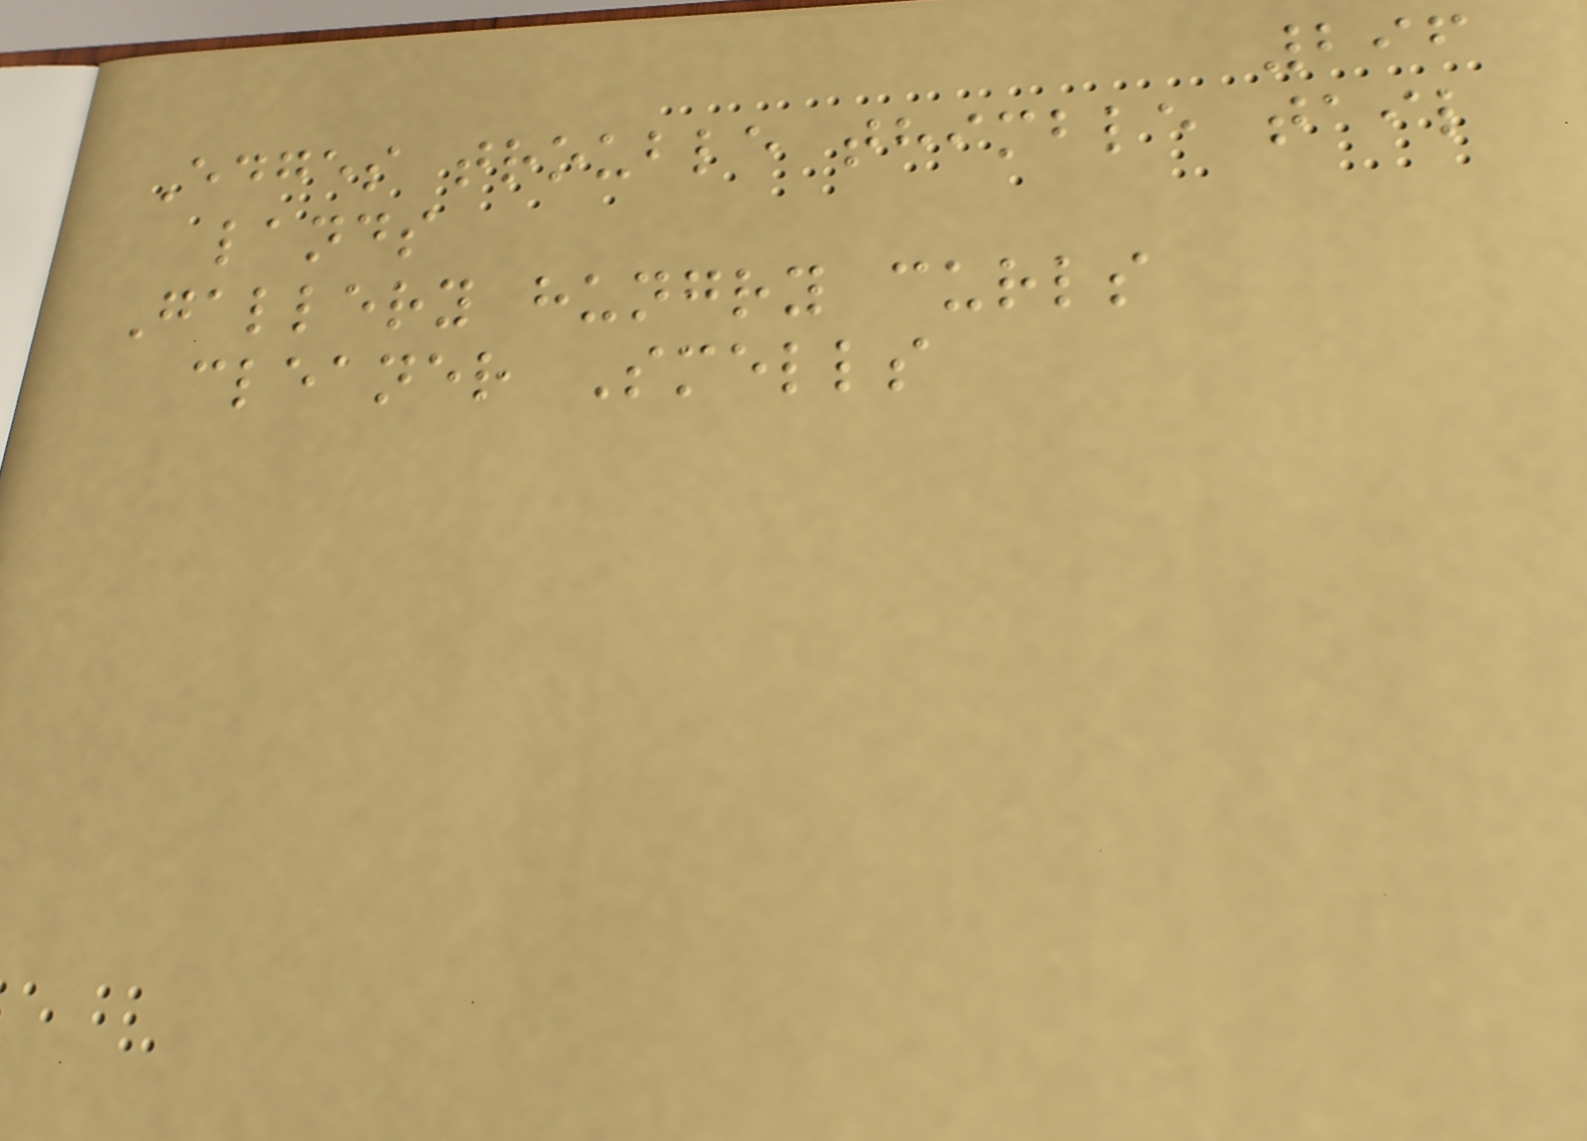296
Edges trouble thimble tail
lands
Gallery hungry curls
cleaner Smells
